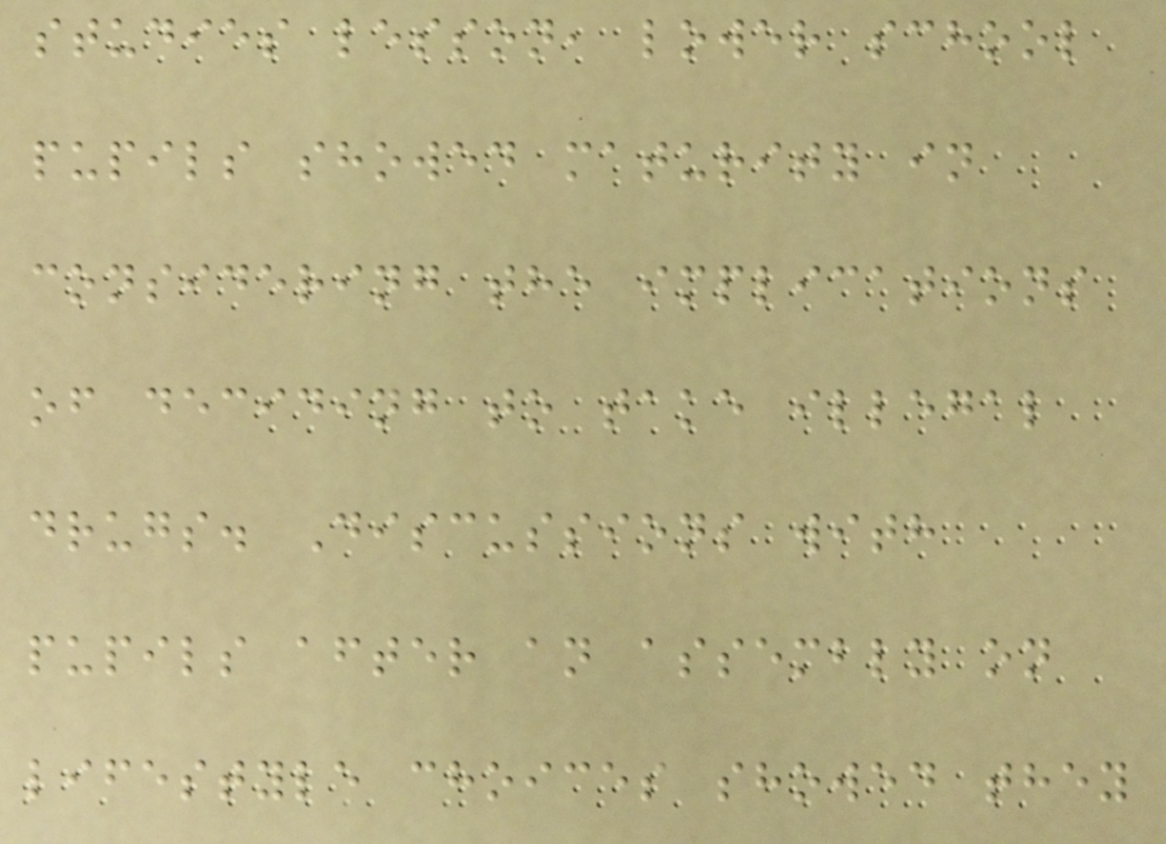studies lesson, lower school
pupils showed maturity in
considering the implications
of deciding to take illegal
drugs. Discussions with
pupils after an assembly on
lifestyle choices showed they
